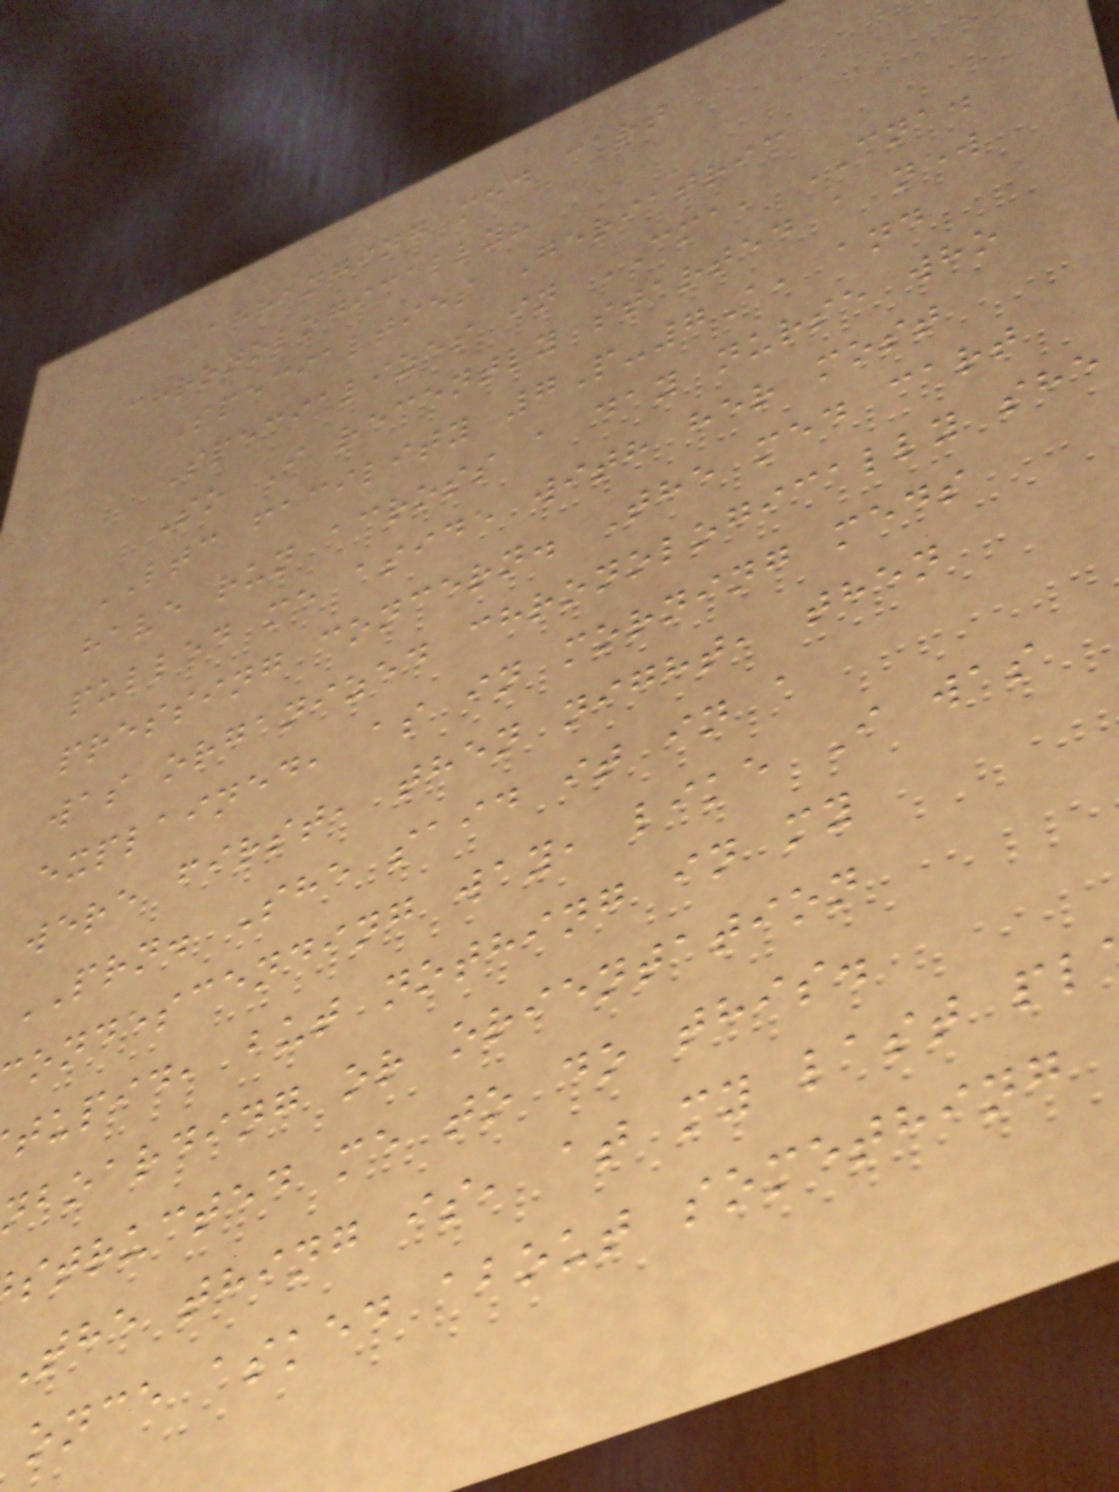Arranging med cart
chronologically?
Specialties Geriatric
Specializes in CMA, CNA.
So I recently started a new
LTC facility 7P-7A, and
have run across a day nurse who
pulled me aside with her most
pressing concern. The med cart
was organized chronologically she
explained, as in morning meds
were first, then night, then
PRN. She said it in a
ondescending way, like I was
tupid, but nothing in my
boarding or orientation
structed me to do this.
The thing is, at my last pl
once asked about something
